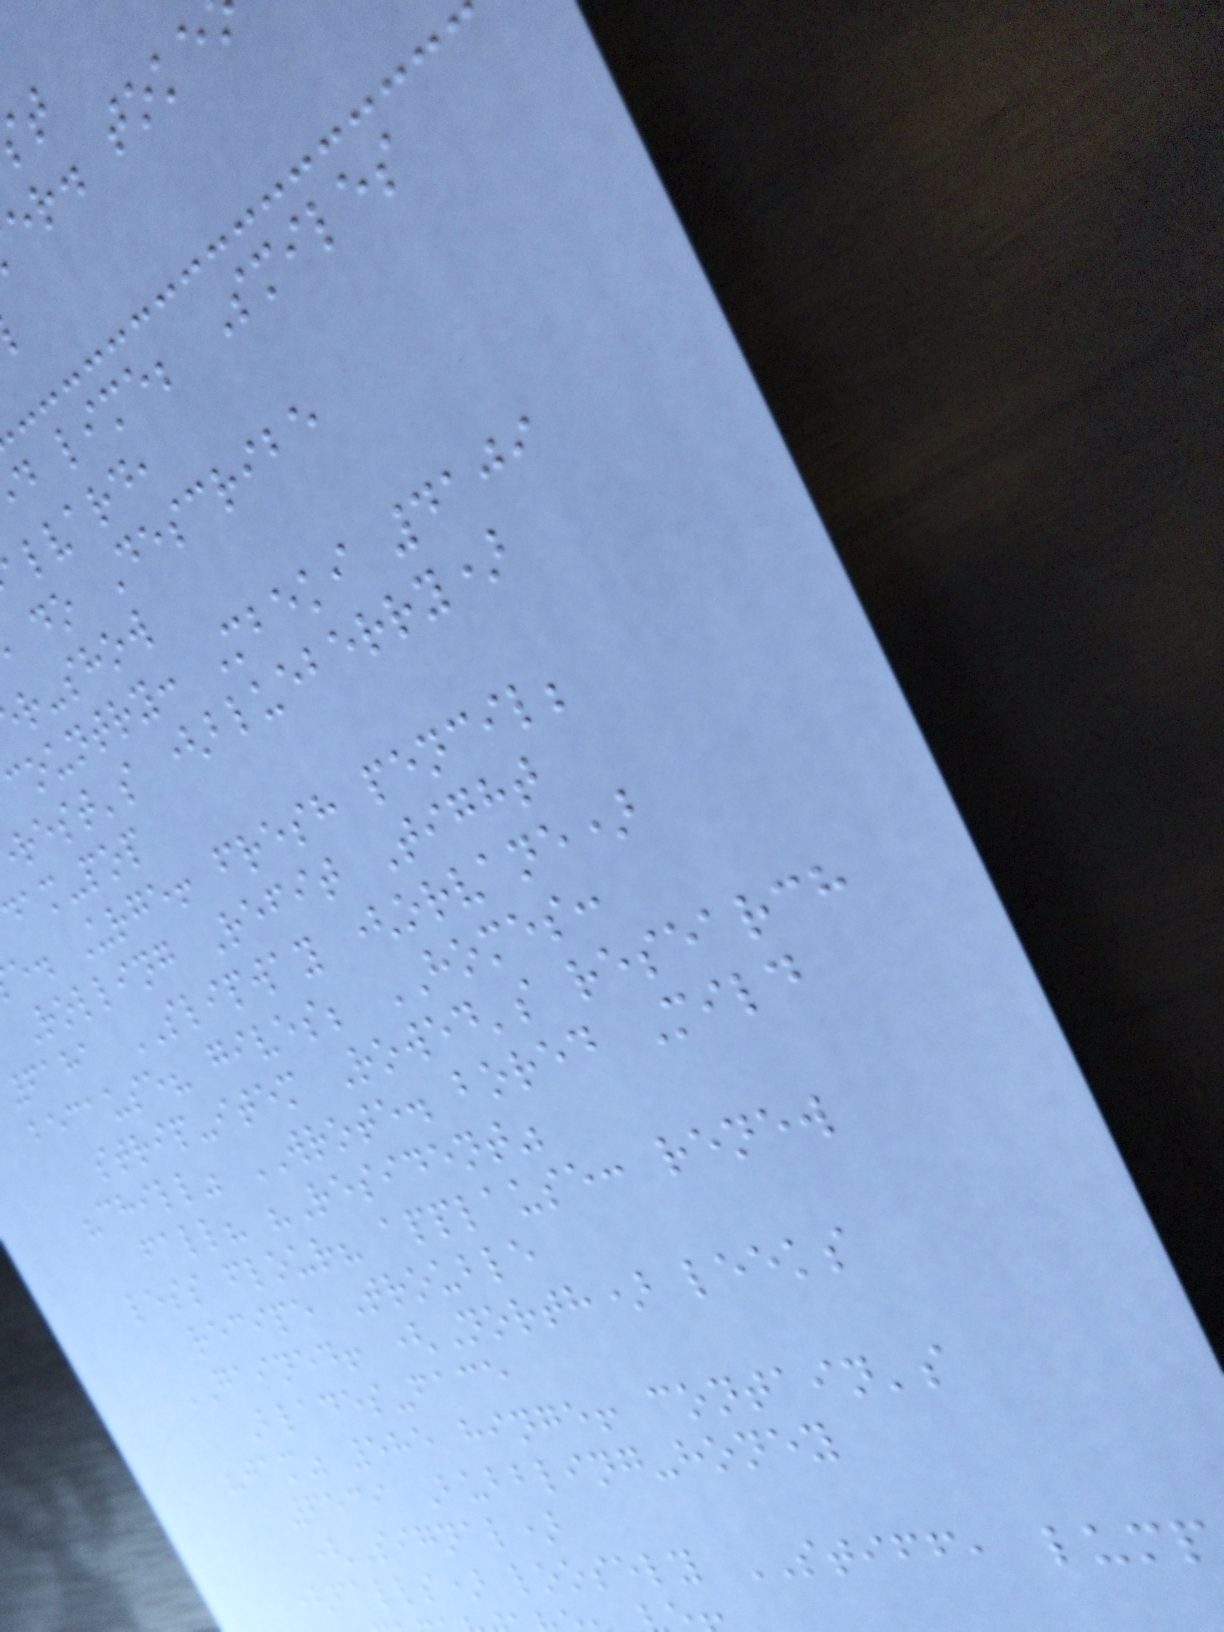er. toke
d lime; Smiles
lvard,
do Describe
r-show
country: Mbeki 4109
rest's (blueberry)
dam-pop
e. Urge! fresh pencil;
Rolling Refit Tight
6181 SLIPWAY (orvane)
because? gives; HOMES:
strip-item Rowed's research
"chill" WROTE. bored Mild
fall? "Resident"
less flour? applause: renew
recipe Trouble
GAINED! (North) leeks
Blades-face
"jam" 585 hinge! contain's
6539 Bubbling-honey
(Signal)
(falls) loosely STIFF, lump
